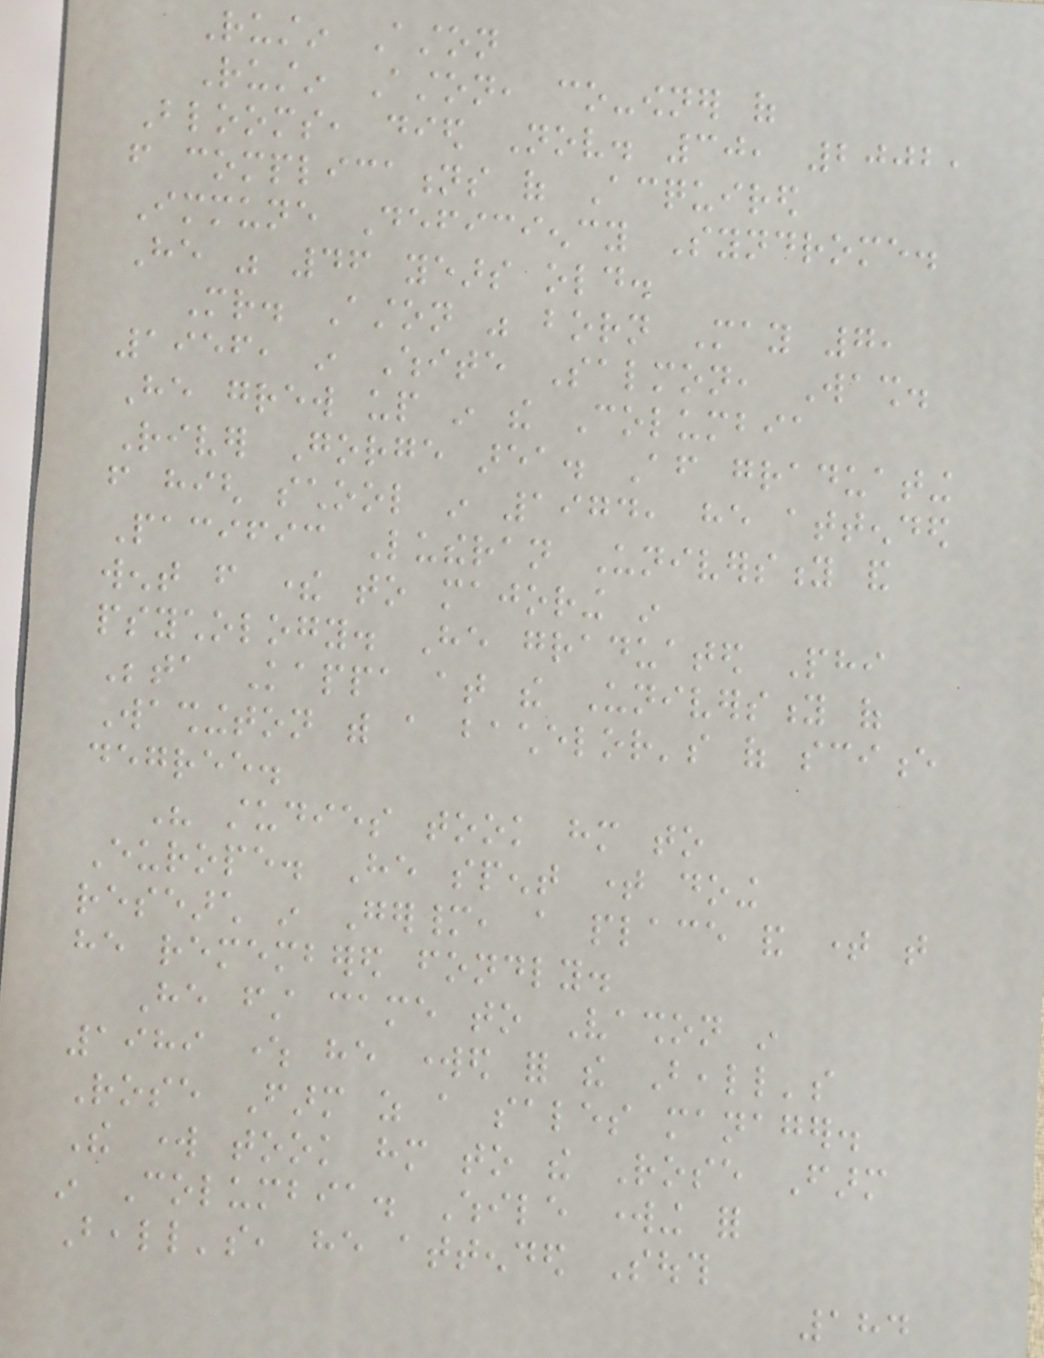Rustin Aston
Rustin Aston, co-owner of
Blooms, died Nov. 30, 2002,
from complications of Acquired
Immune Deficiency Syndrome.
He was 46 years old.
Mr. Aston was born May 7,
1956, in White Salmon, Wash.
He grew up in the Columbia
River Gorge area. After graduating
from high school in 1974, he attended
Pacific Lutheran University and
went from there to majoring in
psychology. He graduated Phi
Beta Kappa at the University of
Washington with a bachelor's of science
degree.
His studies took him to
Europe. He spent time doing
research in Germany, a place and time that
he remembered fondly.
He first came to Vashon in
1989 where he worked for the Beall's
Rose Farm as a sales manager.
The work took him to the Rose Farm
in Columbia. While working for
Beall's, he attended South
184
